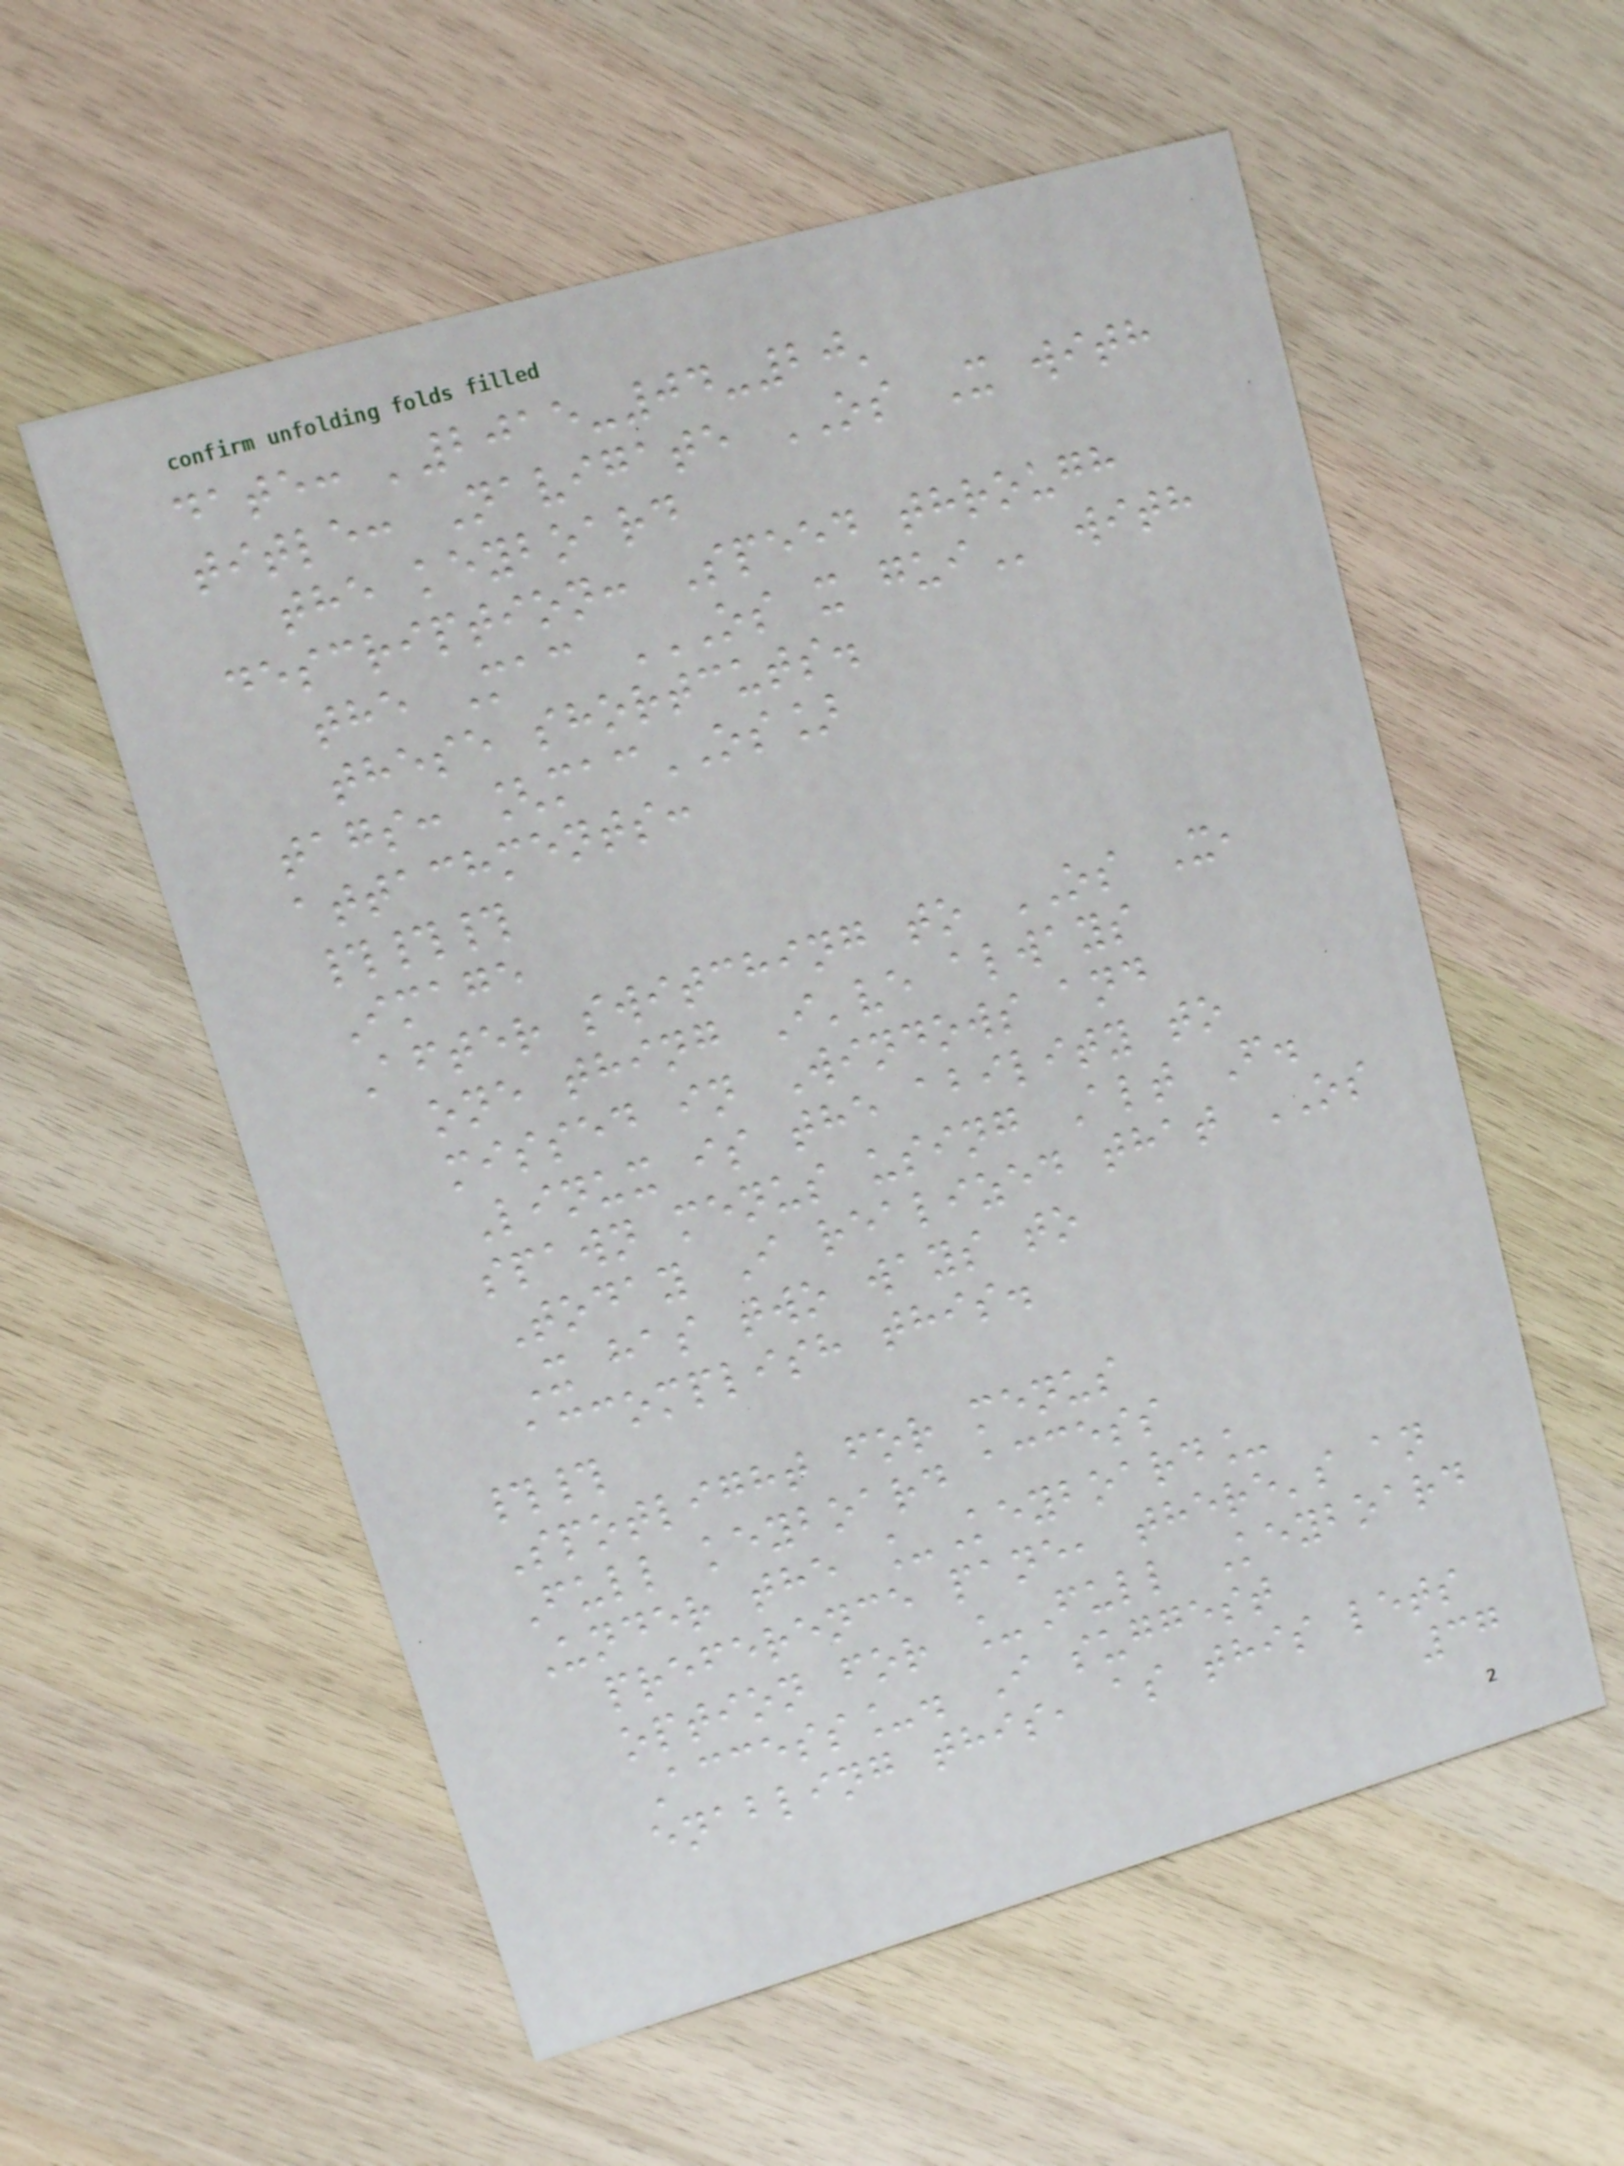date: '2015-04-20'
title: Navigate OS X with
the keyboard
description: Speed through
the Mac OS X GUI with
these shortcuts.
tags: [macOS]
attachments:
###
Image
After switching to OS X,
one thing I've always
missed in Windows and
Linux is the ability to
spawn menus using Alt F.
Today I realized that OS
X has two ways to
accomplish this.
##
Spotlight for menus
Full keyboard access
Under the _Keyboard_
preference pane, there's an
option for _Full Keyboard
Access_. I suggest
enabling this, as this lets
37
